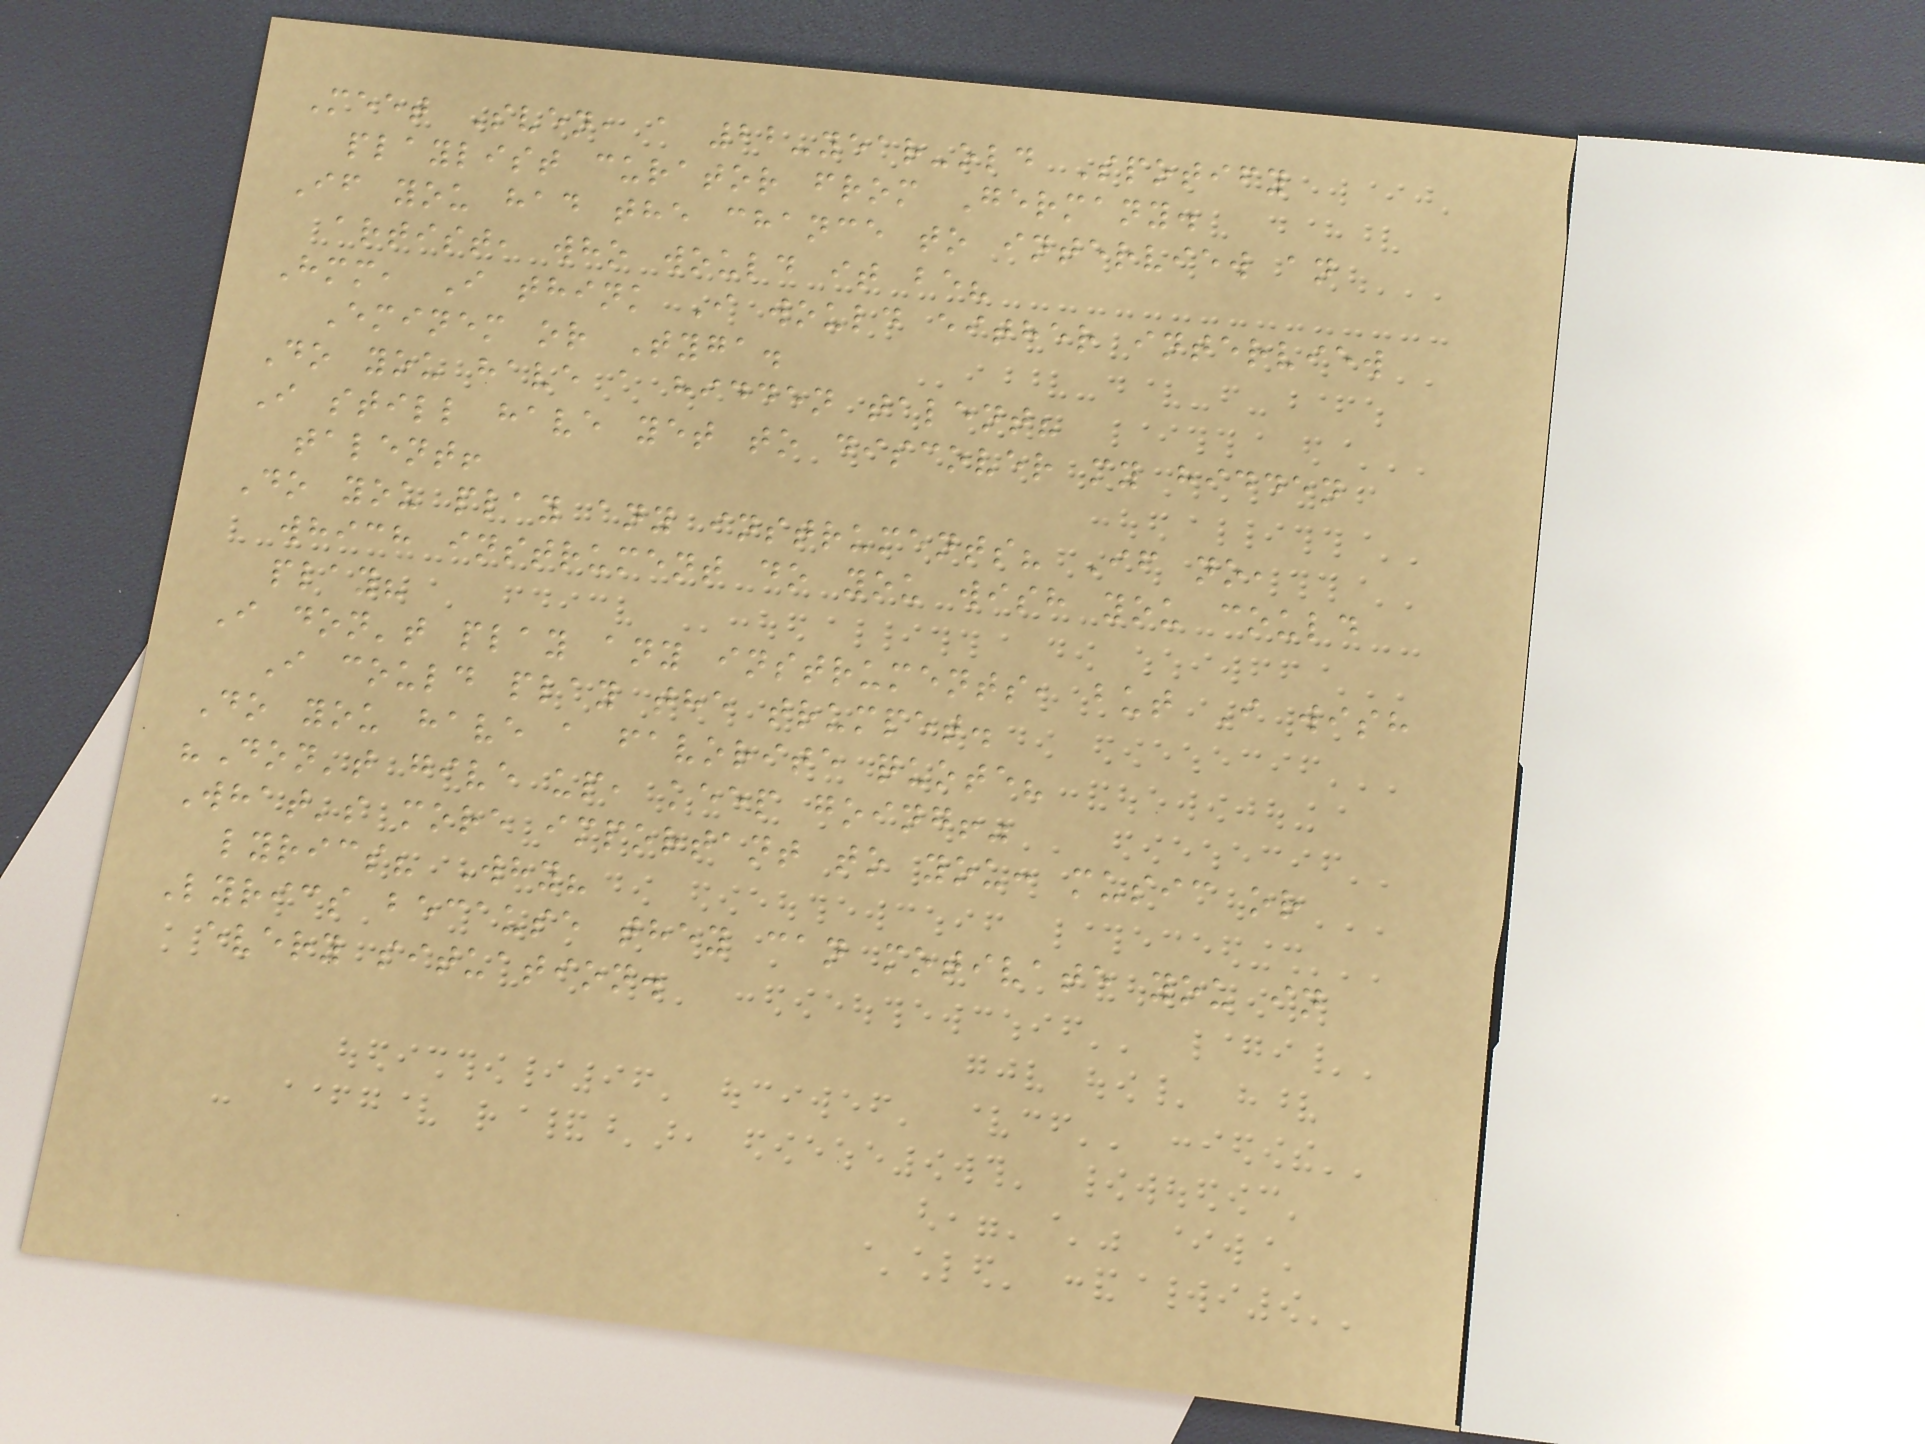Meet Sven, a 22-year-old Spotify
playlist curator from Germany.
If you had the chance to interview an
artist, who would it be?
Hmm, I think I would either interview
Eminem or Tyga.
Do you have a hidden talent?
I still have yet to discover my hidden
talent!
Do you play any instruments? If no,
which instrument do you wish you could
play?
I don't play any instruments, but I wish
I could play the trumpet.
Do you have a favorite quote?
"Don't give up, keep going!"
What's more important to you: music or
lyrics? Why?
Lyrics because they can motivate you in
every situation.
